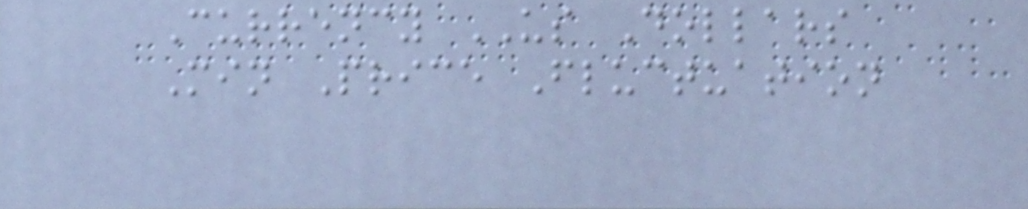Currency US Dollars
Min Price Fluctuation
